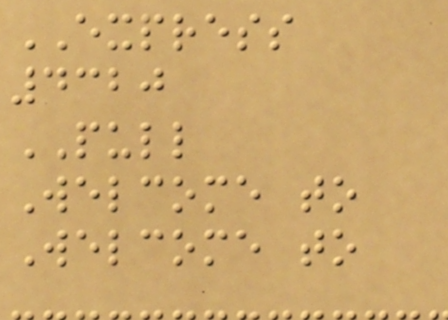EXPRESS
4320
PULL
Welcome to
Welcome to
